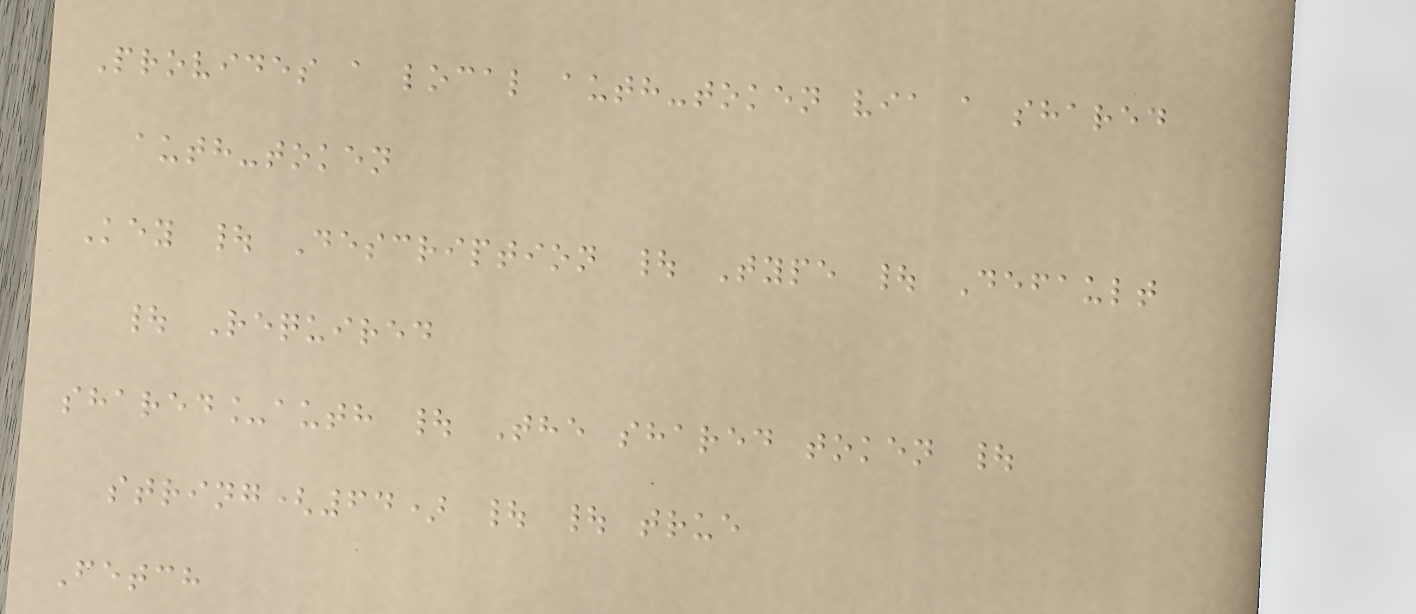Provides a local auth-token via a shared
auth-token
Key | Description | Type | Default
| Required
shared_auth | The shared token |
string(64) | | true
Fetch
